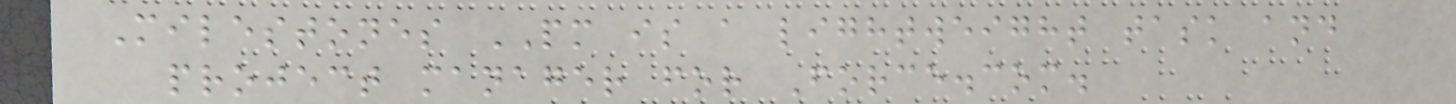Milestones PM is a lightweight task and
project manager for Force.com.
